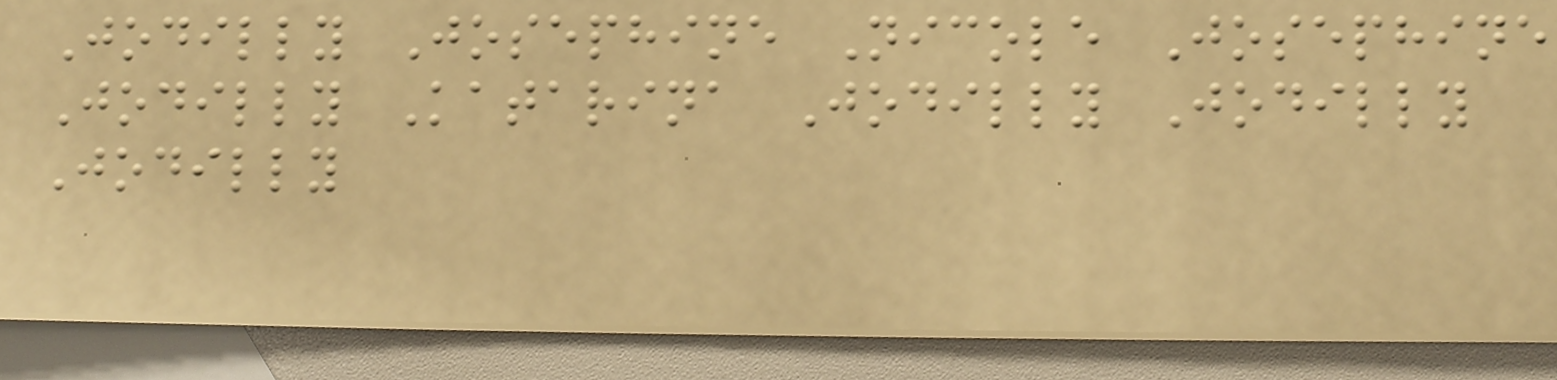Jodilly Josephine Nicole Josephine
Jodilly Katarina Jodilly Jodilly
Jodilly
